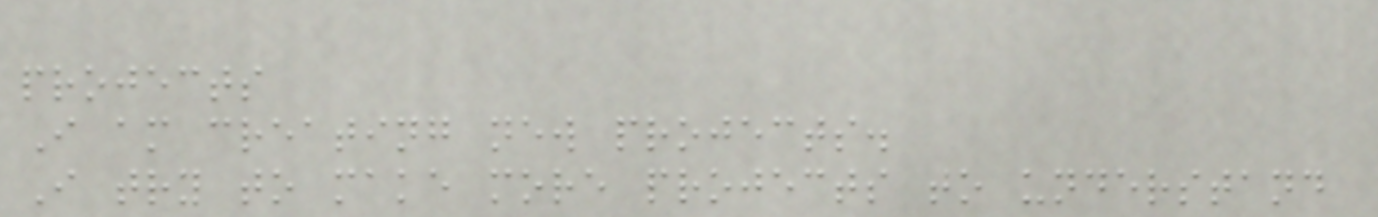projects
I am creating new projects.
I try to make more projects to understand
